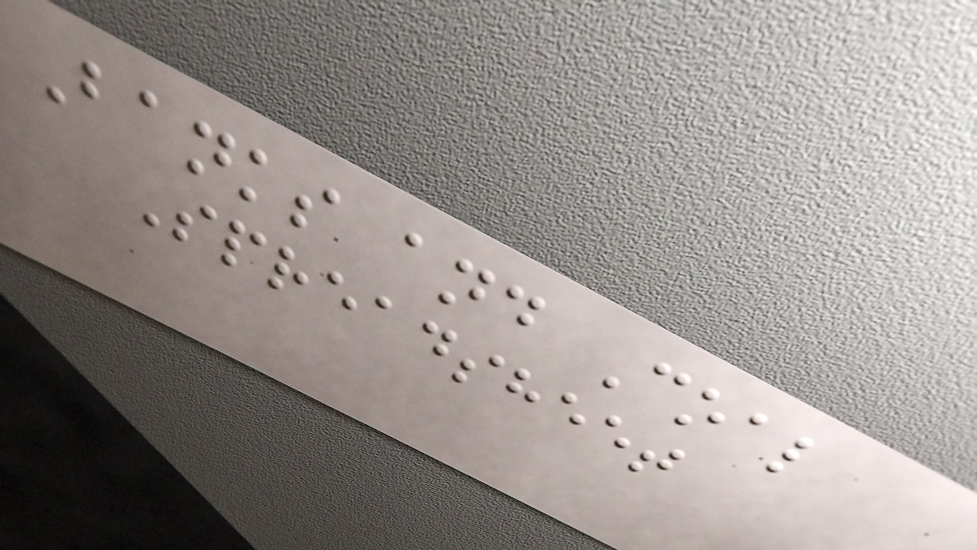Banks and Coal
Spreadsheet
